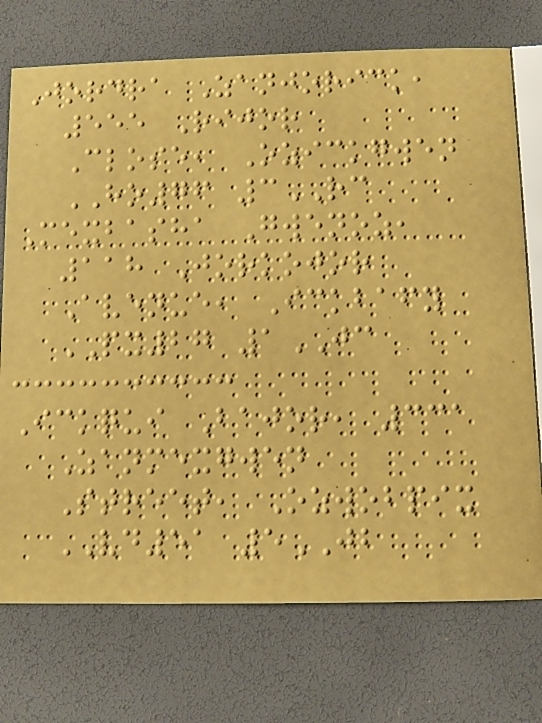Jordra Zanjorick,
555 Rijor
Close, Ozickgwen
HO76 3RC
Mexbasha Gwenoz,
118 Jorkojor
Avenue, Ickbafy
PX27 1JC
Ickqui Bajor, 331
Zanmexgwen
Street, Ozwobpix
VD51 5JB
